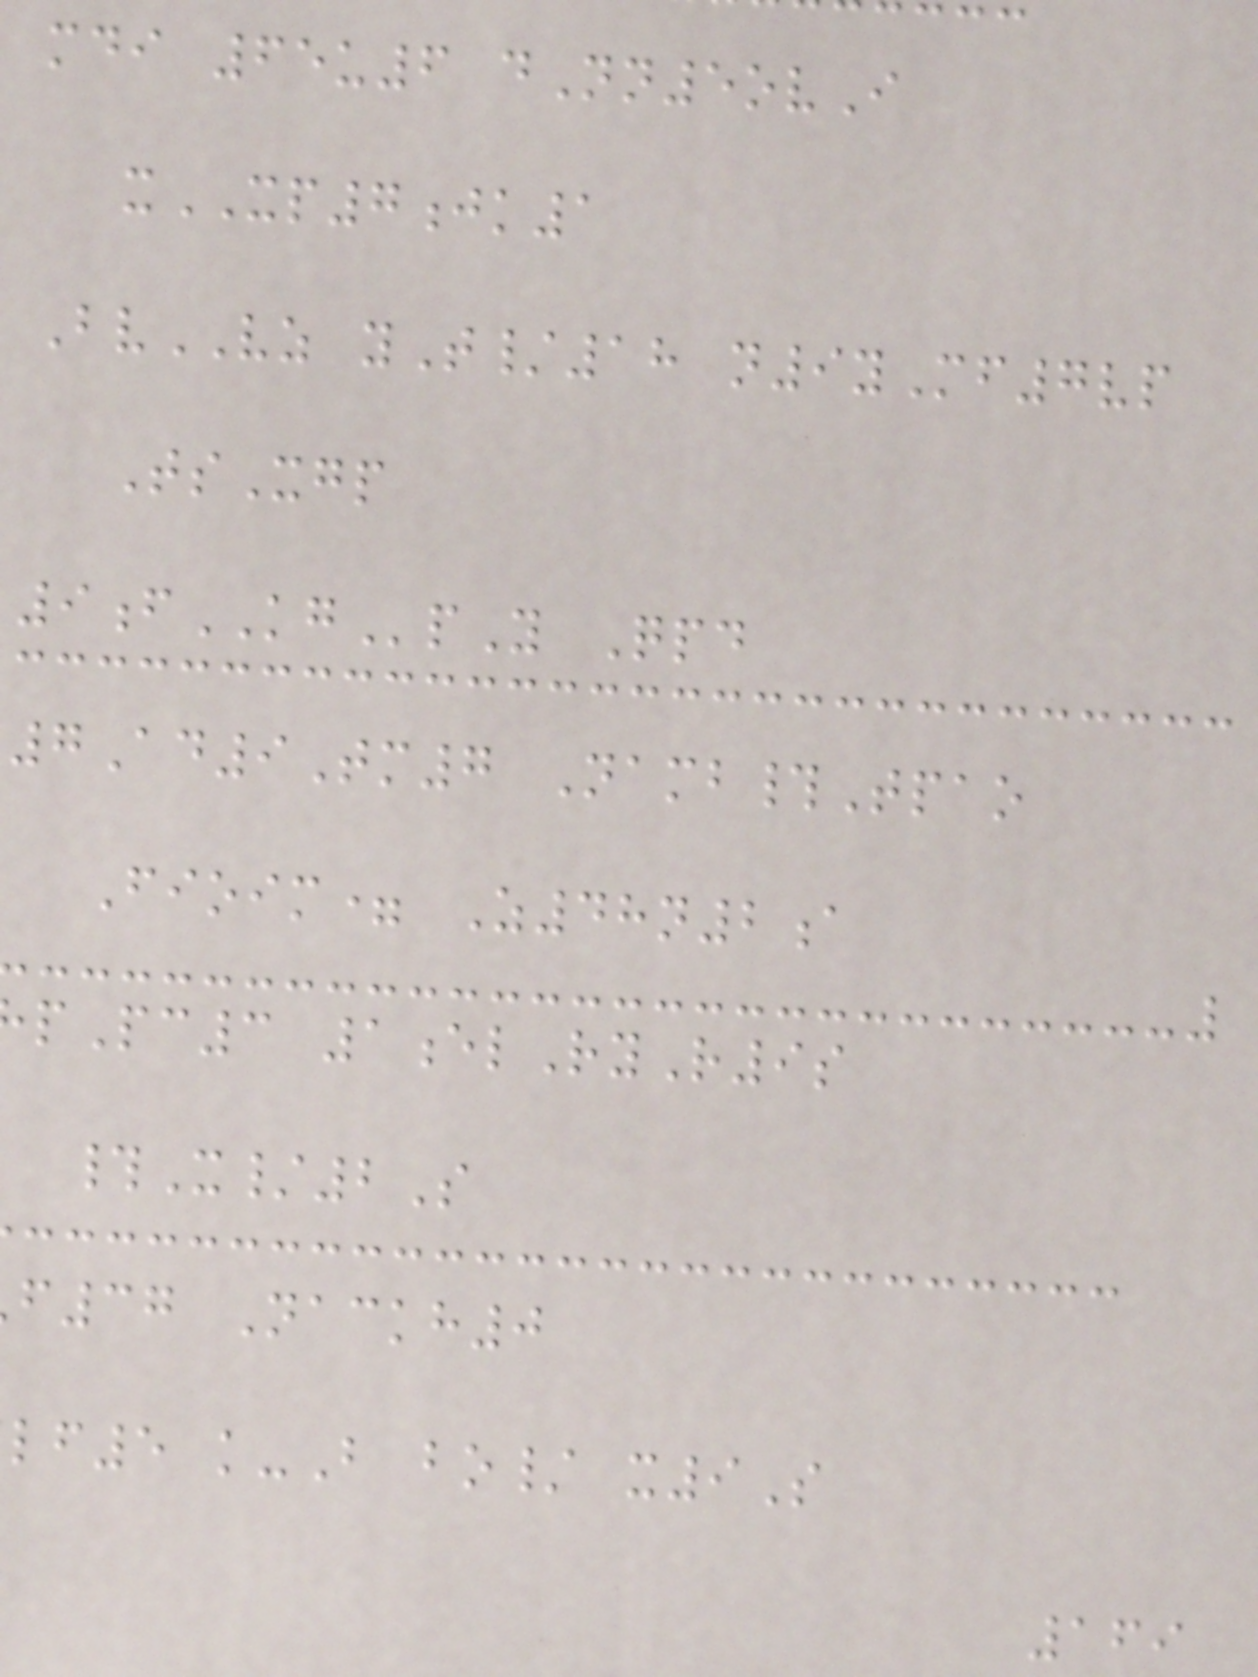mdi 65u6 dNn5ovI
xXP7jk1
BvVZ yT/18 n9yMf7vp
TsXgp
9fKGpY Qpd
7Ad9Tm7 Namb#Tpao
Fioim= Z48n2a
pPc3 1elRyR9s
#X/2S
f37 Nackh0
lf5 k-B bo/ x9S
169
